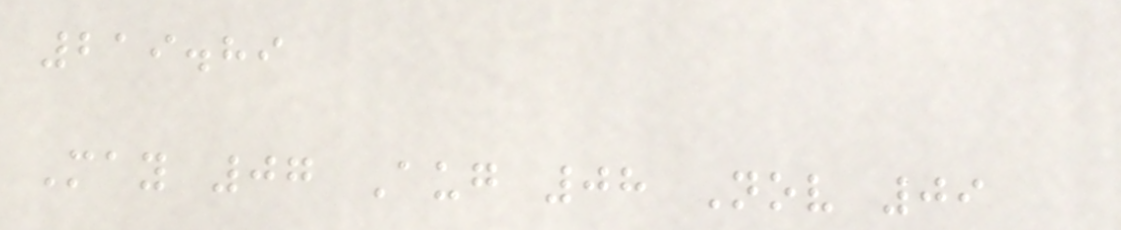219.89
May 07 Aug 08 Nov 09
